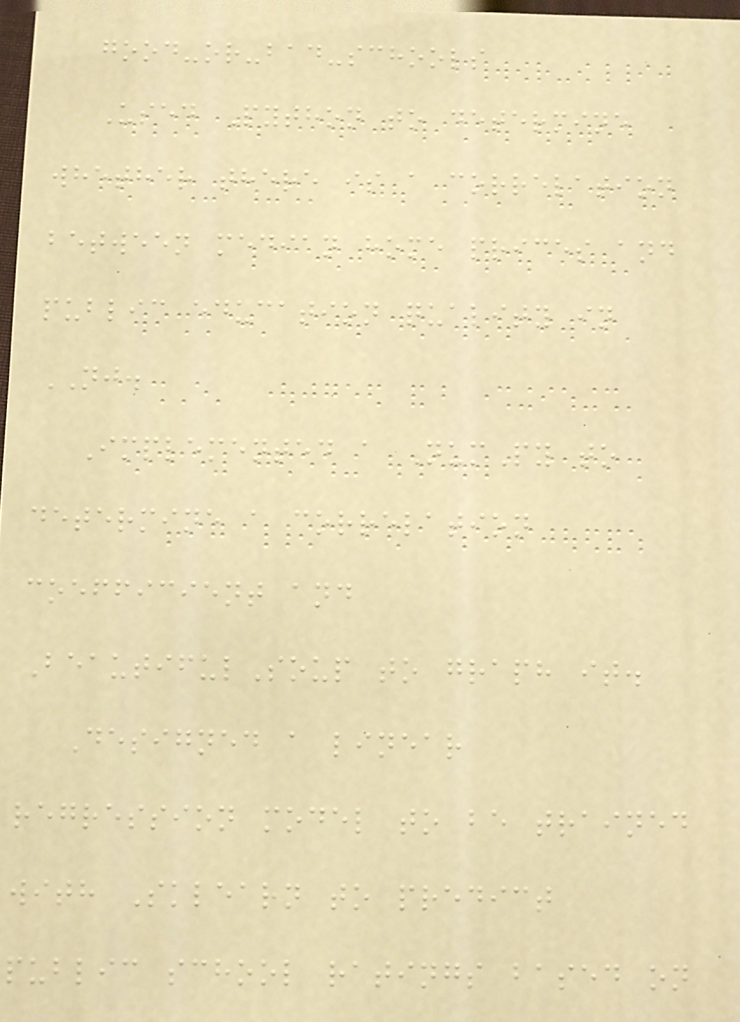good-or-bad-schools
Used Python to determine
whether there is a correlation
between median home prices and
public education quality in
NJ.
Implemented a NumPy to
determine a correlation
coefficient and
BeautifulSoup to graph it.
Designed a linear
regression model to be trained
with Sklearn to predict
public school ratings based on
